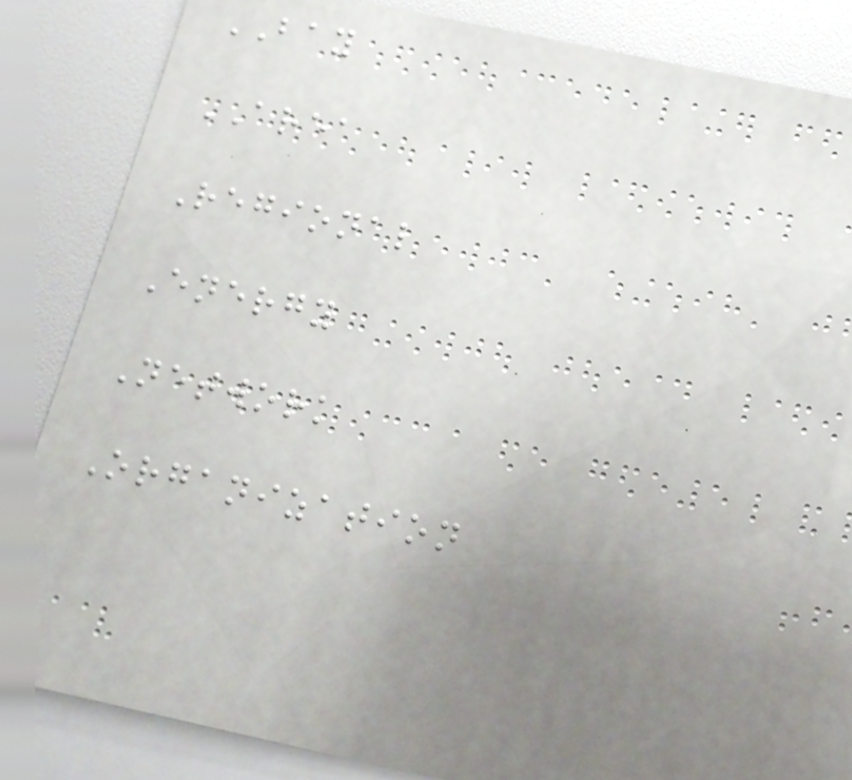BAY
AREA
Regional
Energy
Network
Organization
